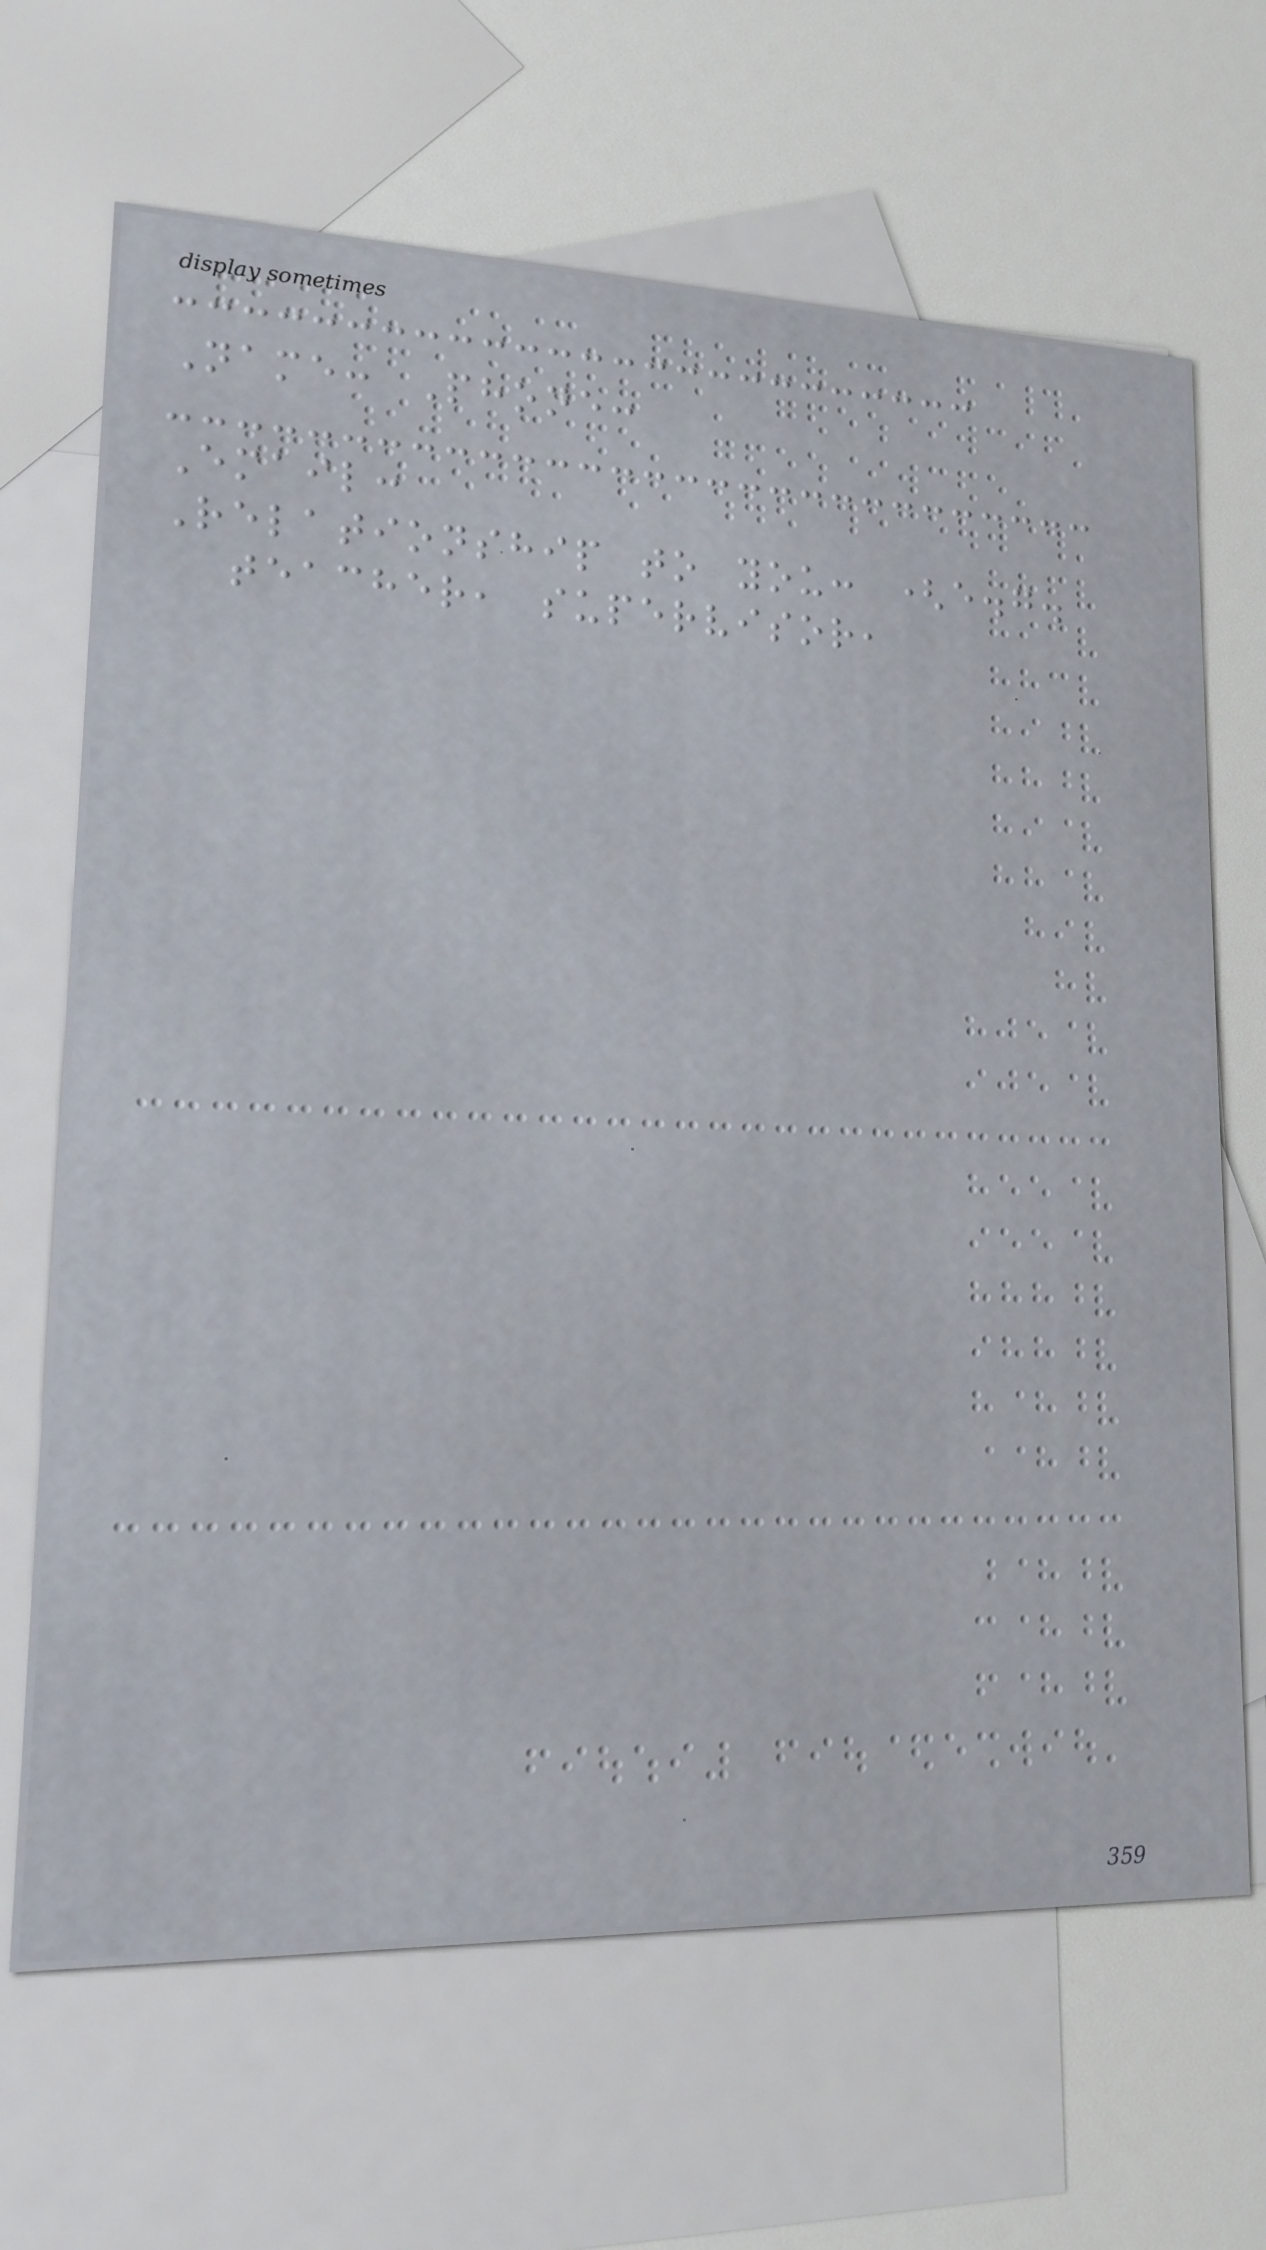Name: Phone:
Email:
Relationship to you: (e.g.
teacher, supervisor,
